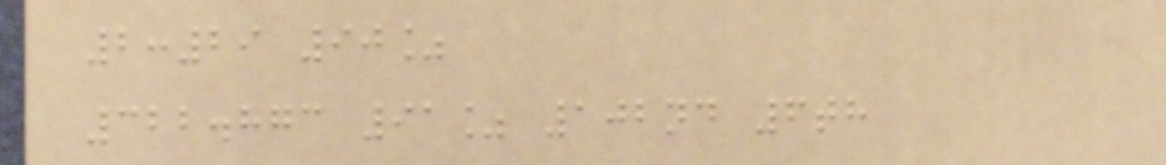2:29 90%
322.873 91% 102nd 6th
